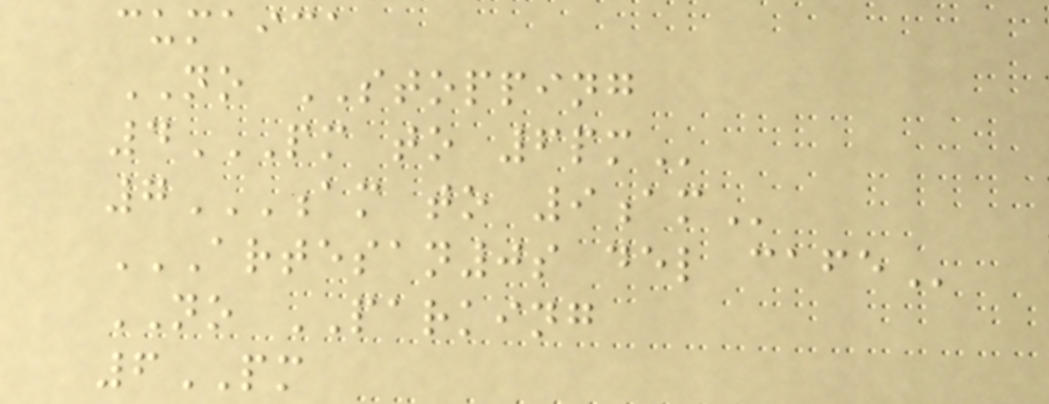cumaica
NO STOPPING
4PM TO 6PM
7AM TO 9AM
ARTESAN0S DEL CAFE
NO PARKING
6PM
